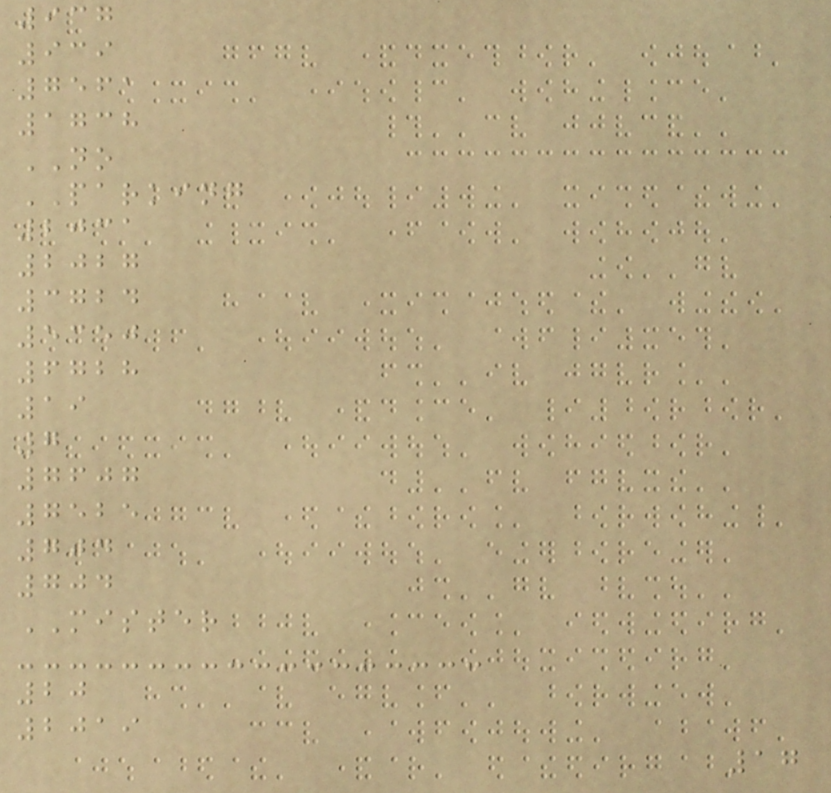937
939
7561
1738
NO
PARKING
2031
2027
3724
5350
6728
19
7
7607
7525
704
704
MISTER
20
2019
17
